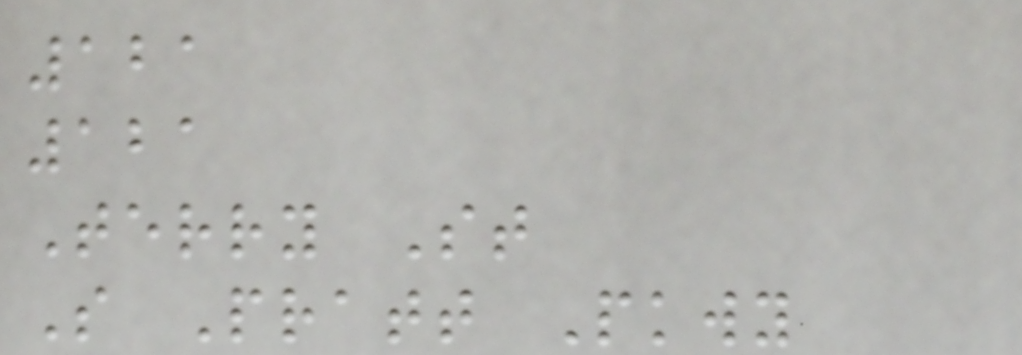121
121
Terry St
S Pratt Pkwy
